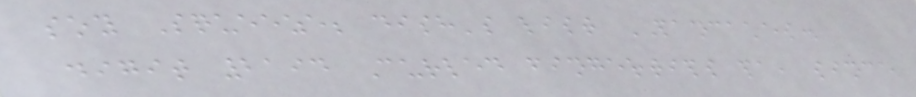soy Squeeze; dish's list PANCAKES.
digit 2194 Curled fingertips pa, since
